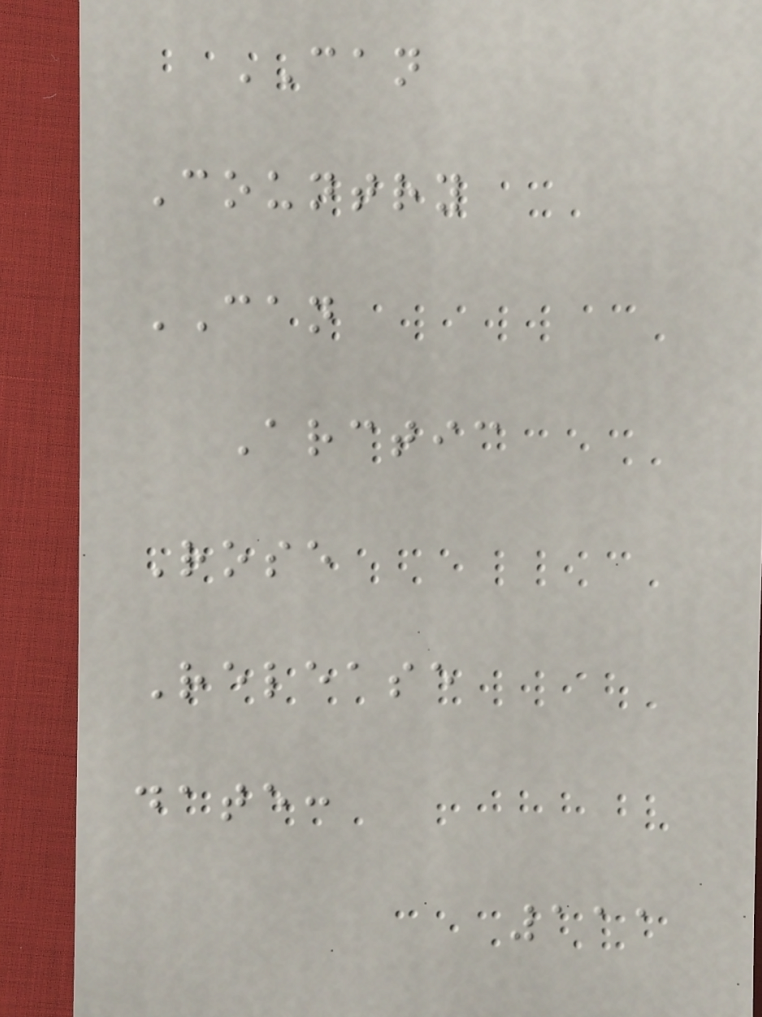CAN
Country
CAN
Arctic
Rose
Release
date:
111
